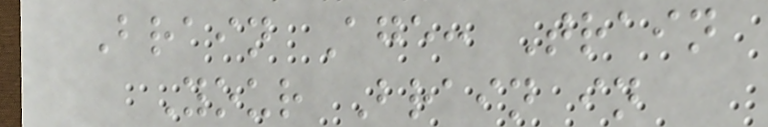Brain Age: Train
Your Brain in
